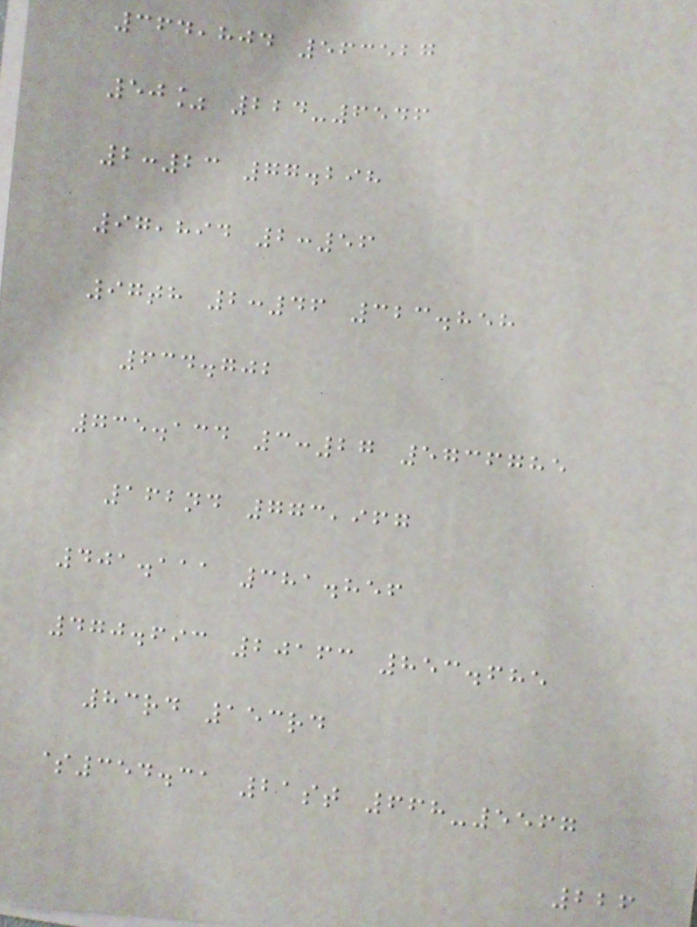364,804 563527
50% 224-6546
2:23 77.298
97,894 2:56
97th 2:46 323.858
634.702
735.134 3:27 5736785
162nd 773,967
401.111 381.856
470.693 20163 853.685
83rd 153rd
$354.31 21st 668-5567
226
